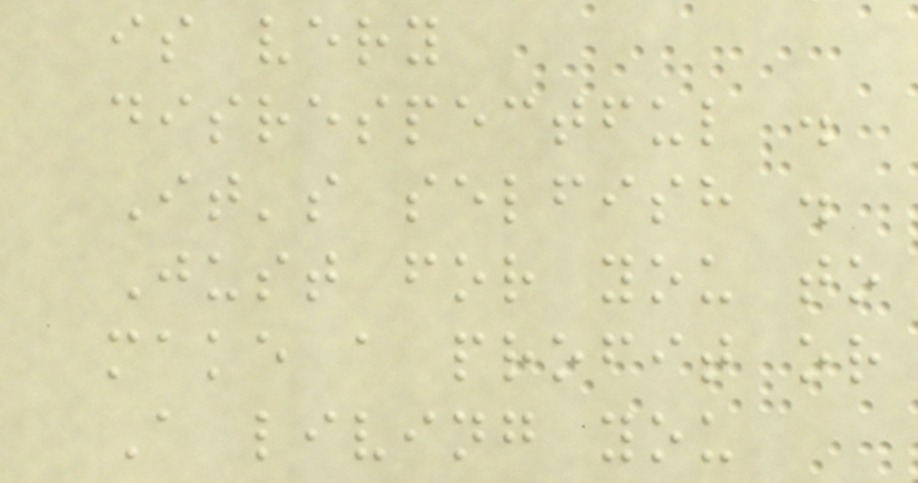is very
disrespectful .
It's selfish .
Just for you to
make a profit or
A living you
